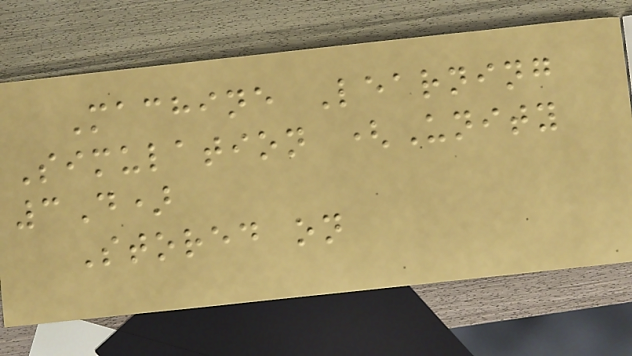Machine Learning
Simulation (Unity
3D)
Stored on
